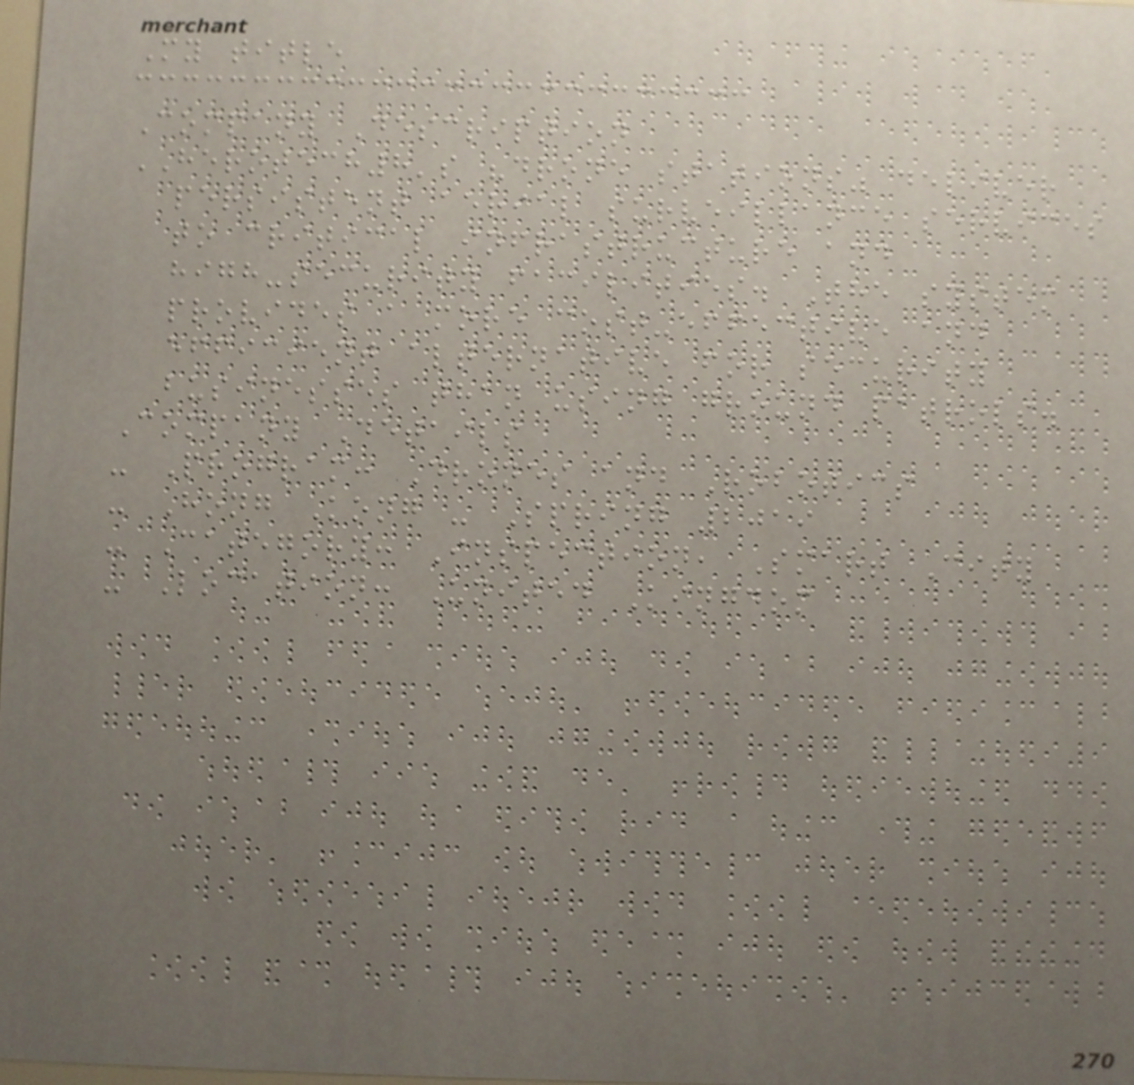My title
Company Description
HEROTECH8's "drone stations" deliver
persistent aerial surveillance services
to critical infrastructure and
high-security facilities. The system
provides a more cost-effective and
efficient alternative for security
businesses than using ground patrols.
Company Details
- Program: Drones and Robotics
- Hong Kong - Spring 2019
- Category: Inspection, Smart City
- Location: United Kingdom
